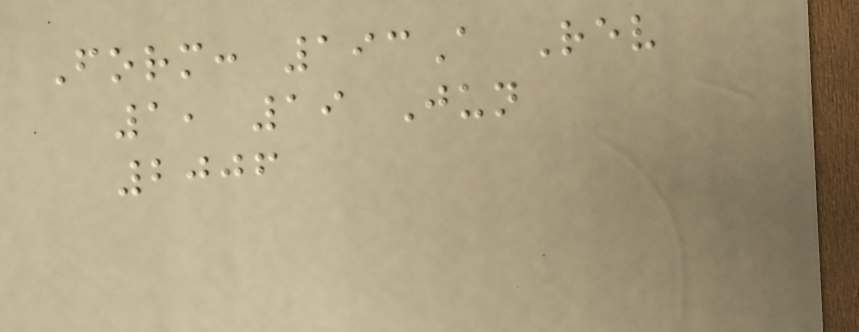Form: 193A Rev
1, 19 Jun
2006
